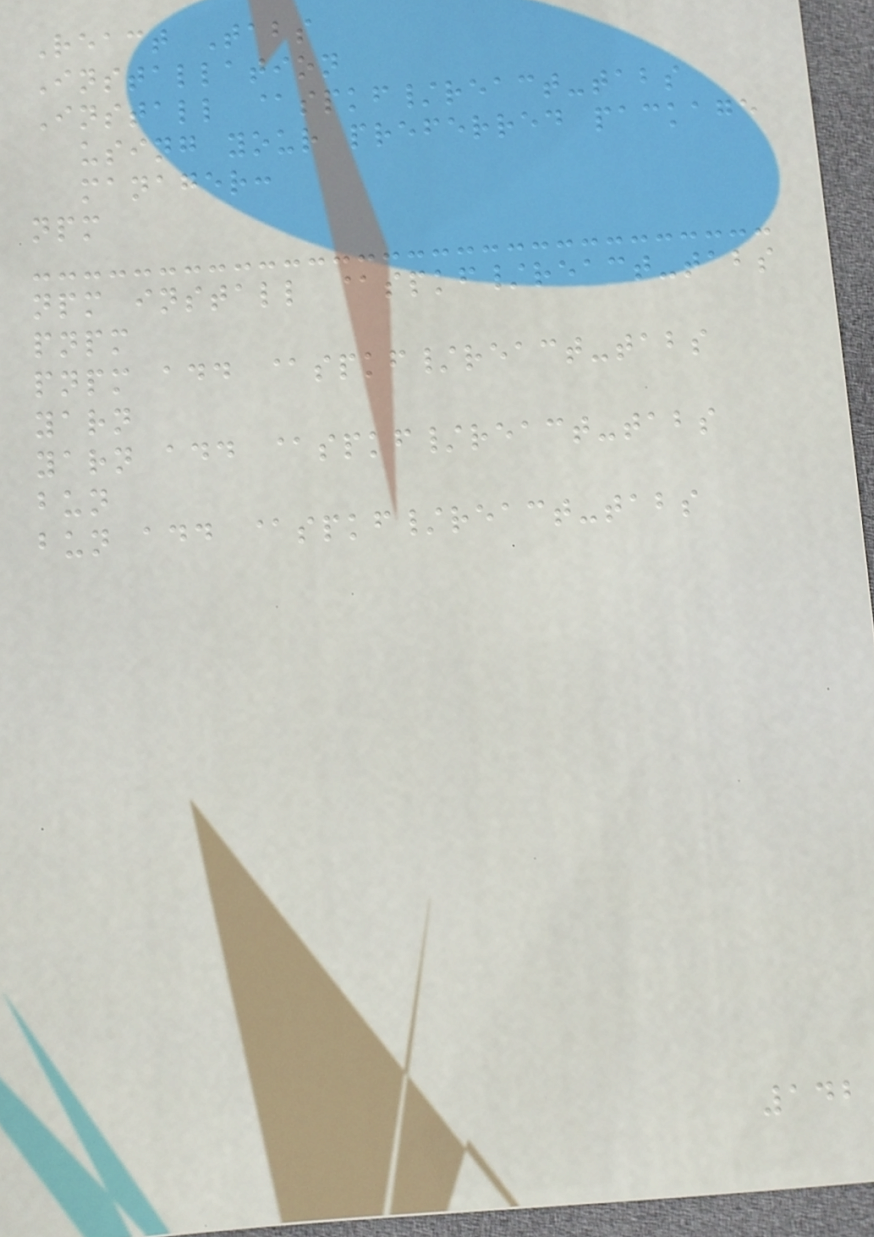React Tabs
Installation
Install @spkf/react-tabs
using your preferred package
manager:
npm
npm install @spkf/react-tabs
pnpm
pnpm add @spkf/react-tabs
yarn
yarn add @spkf/react-tabs
bun
bun add @spkf/react-tabs
142
